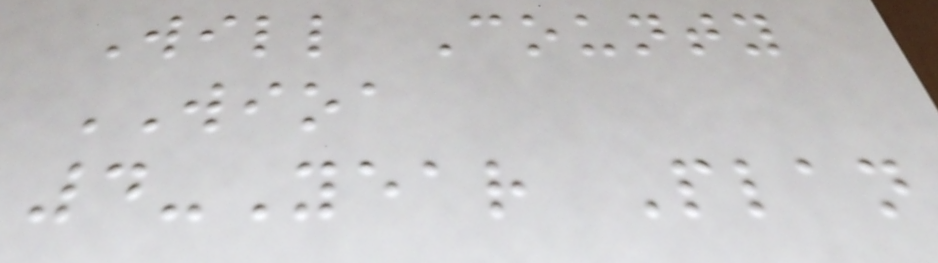Will County
WIOA
4-Year Plan
